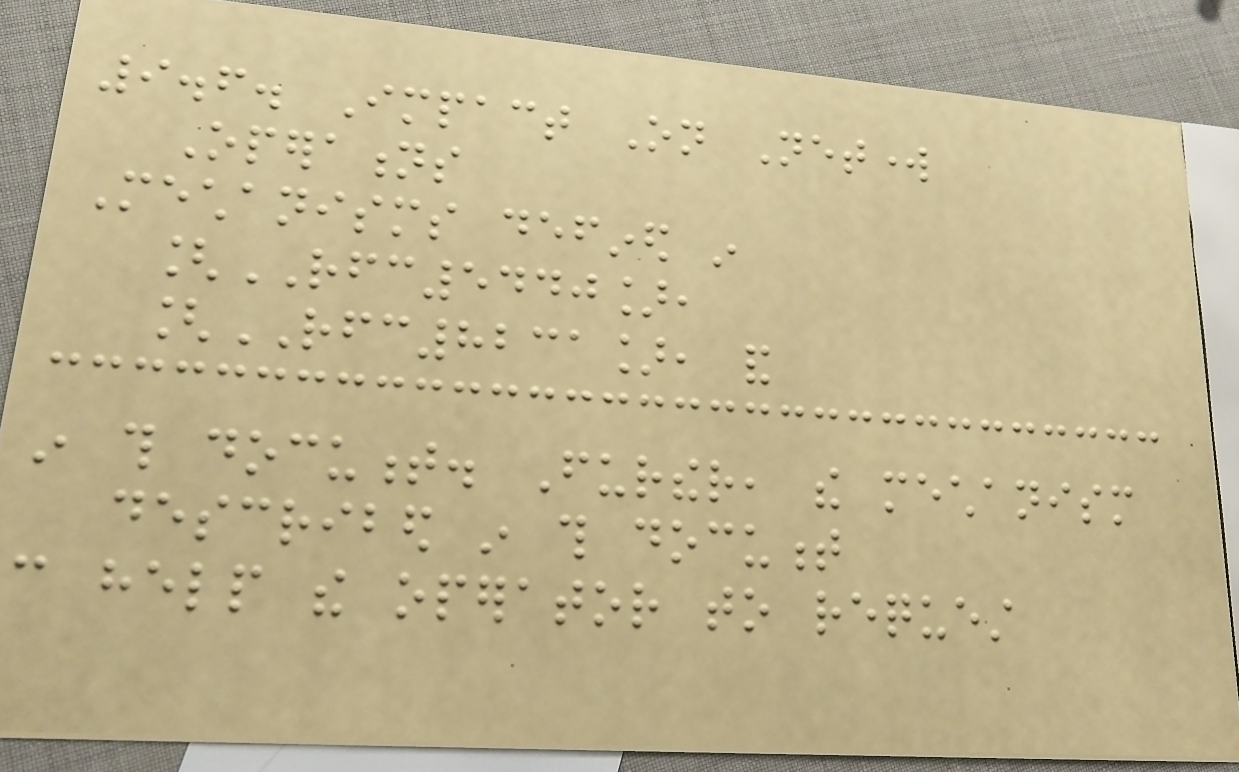9.6. Impact On Network
Operations
Mechanisms defined in
[RFC5440],
[RFC8231], and
in this document. Further, the mechanism
described in this document
can help the operator to request
